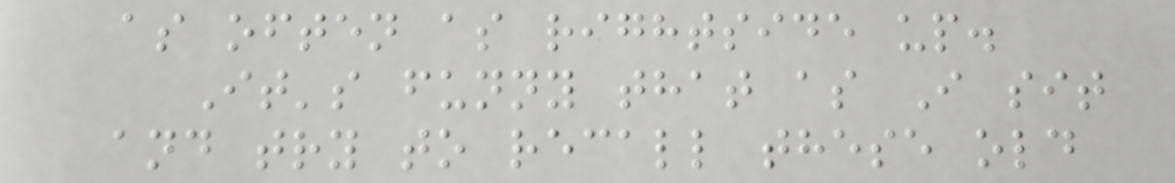as often as rightside up.
It's funny that as I sit
and try to recall these old
